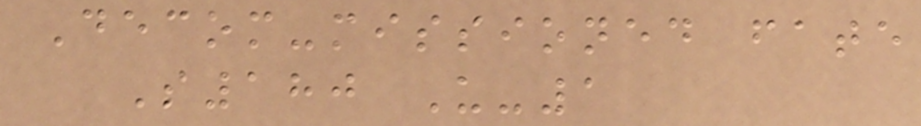Decom-missioned fate
S180 U-1
